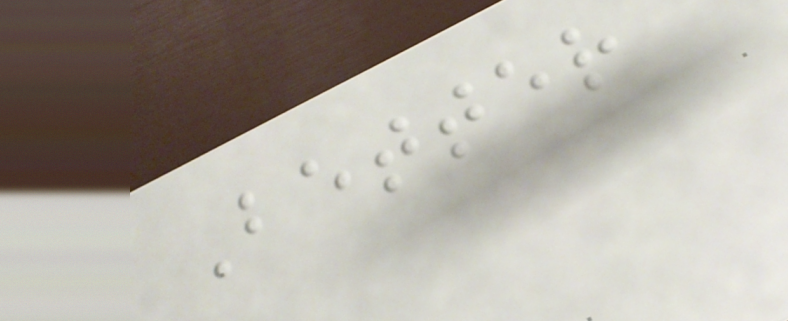Better
